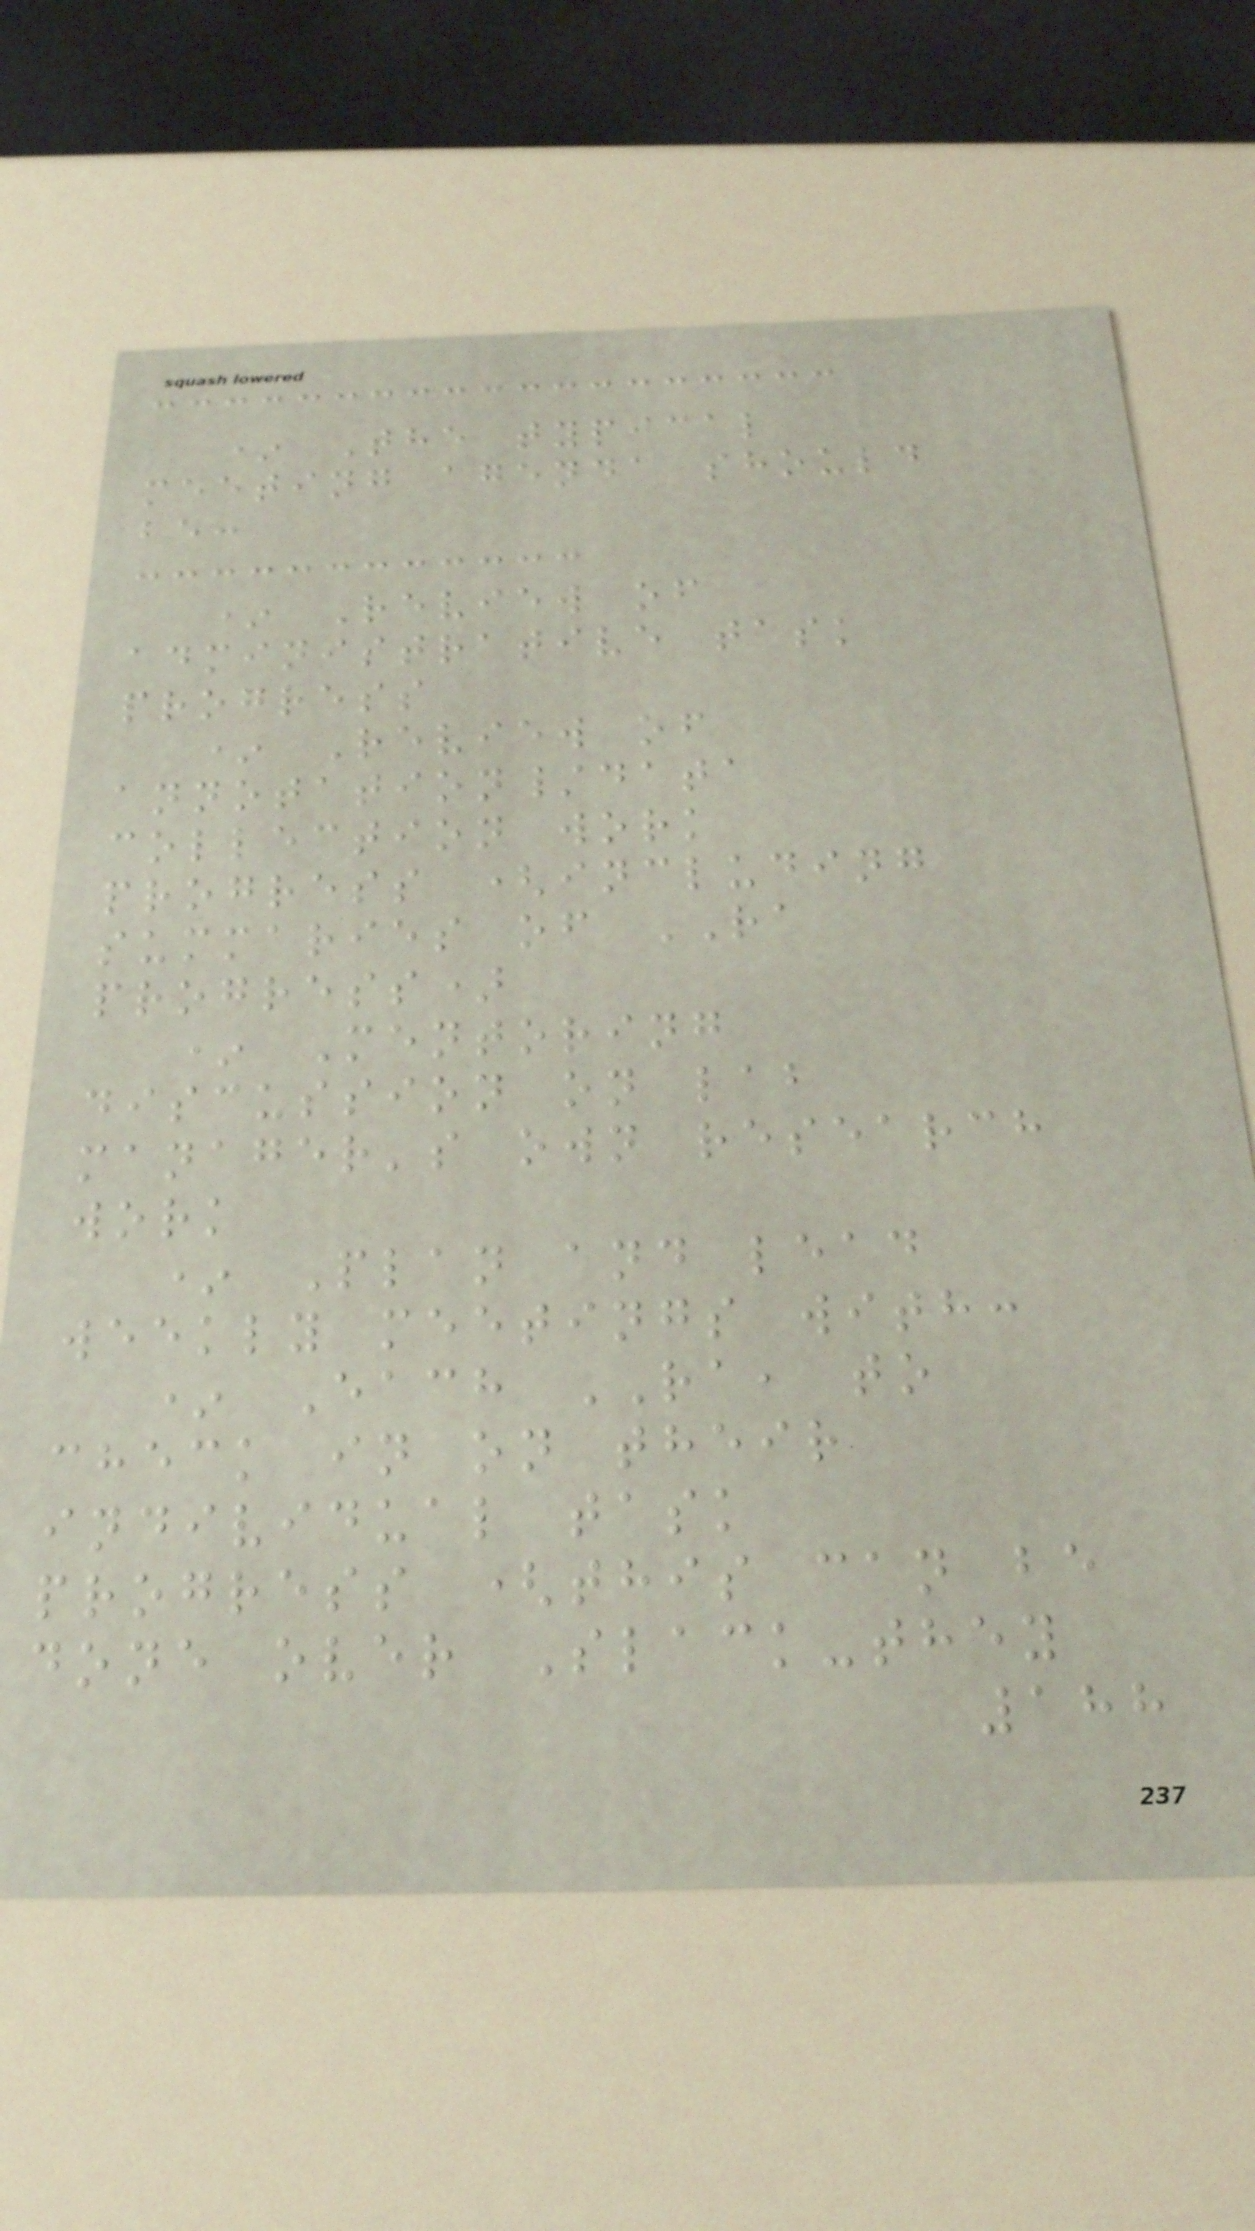* The typical
meeting agenda should
be:
* Review of
administrative task
progress
* Review of
annotation/data
collection work
progress (including
summaries of RA
progress)
* Mentoring
discussion on lab
manager's own research
work
* Plan and lead
weekly meetings with:
* Each RA, to
check in on their
individual task
progress (this can be
done over Slack-they
188
